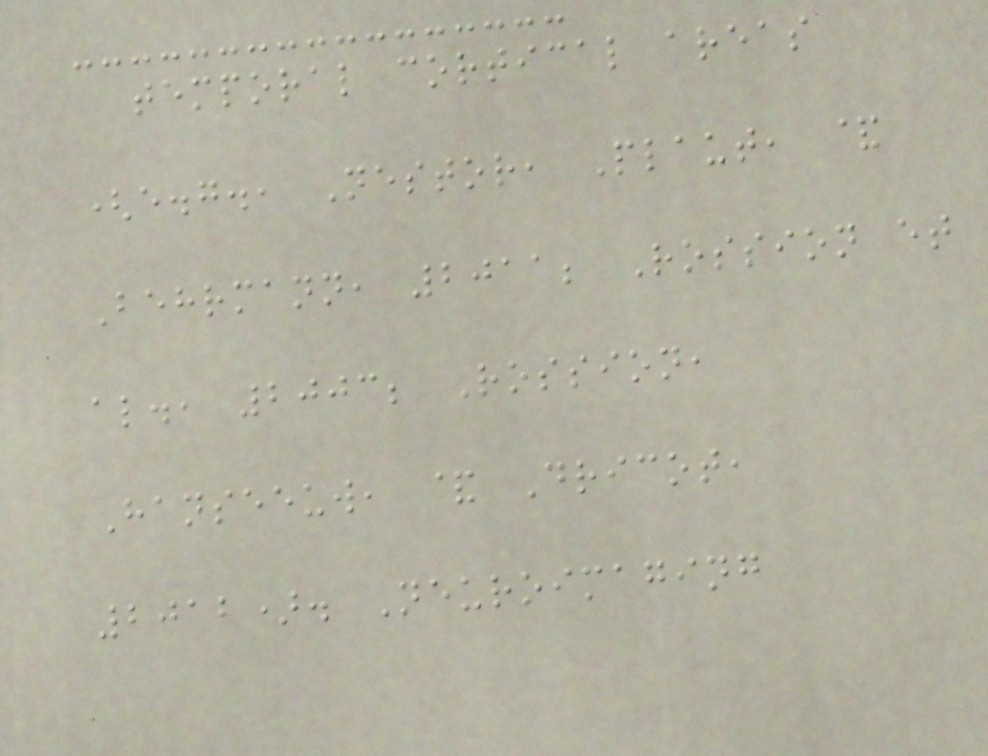temporal cortical areas
(e.g., Nestor, Plaut, &
Behrmann, 2011; Rossion et
al., 2003; Rossion,
Hanseeuw, & Dricot,
2012). Neuroimaging
